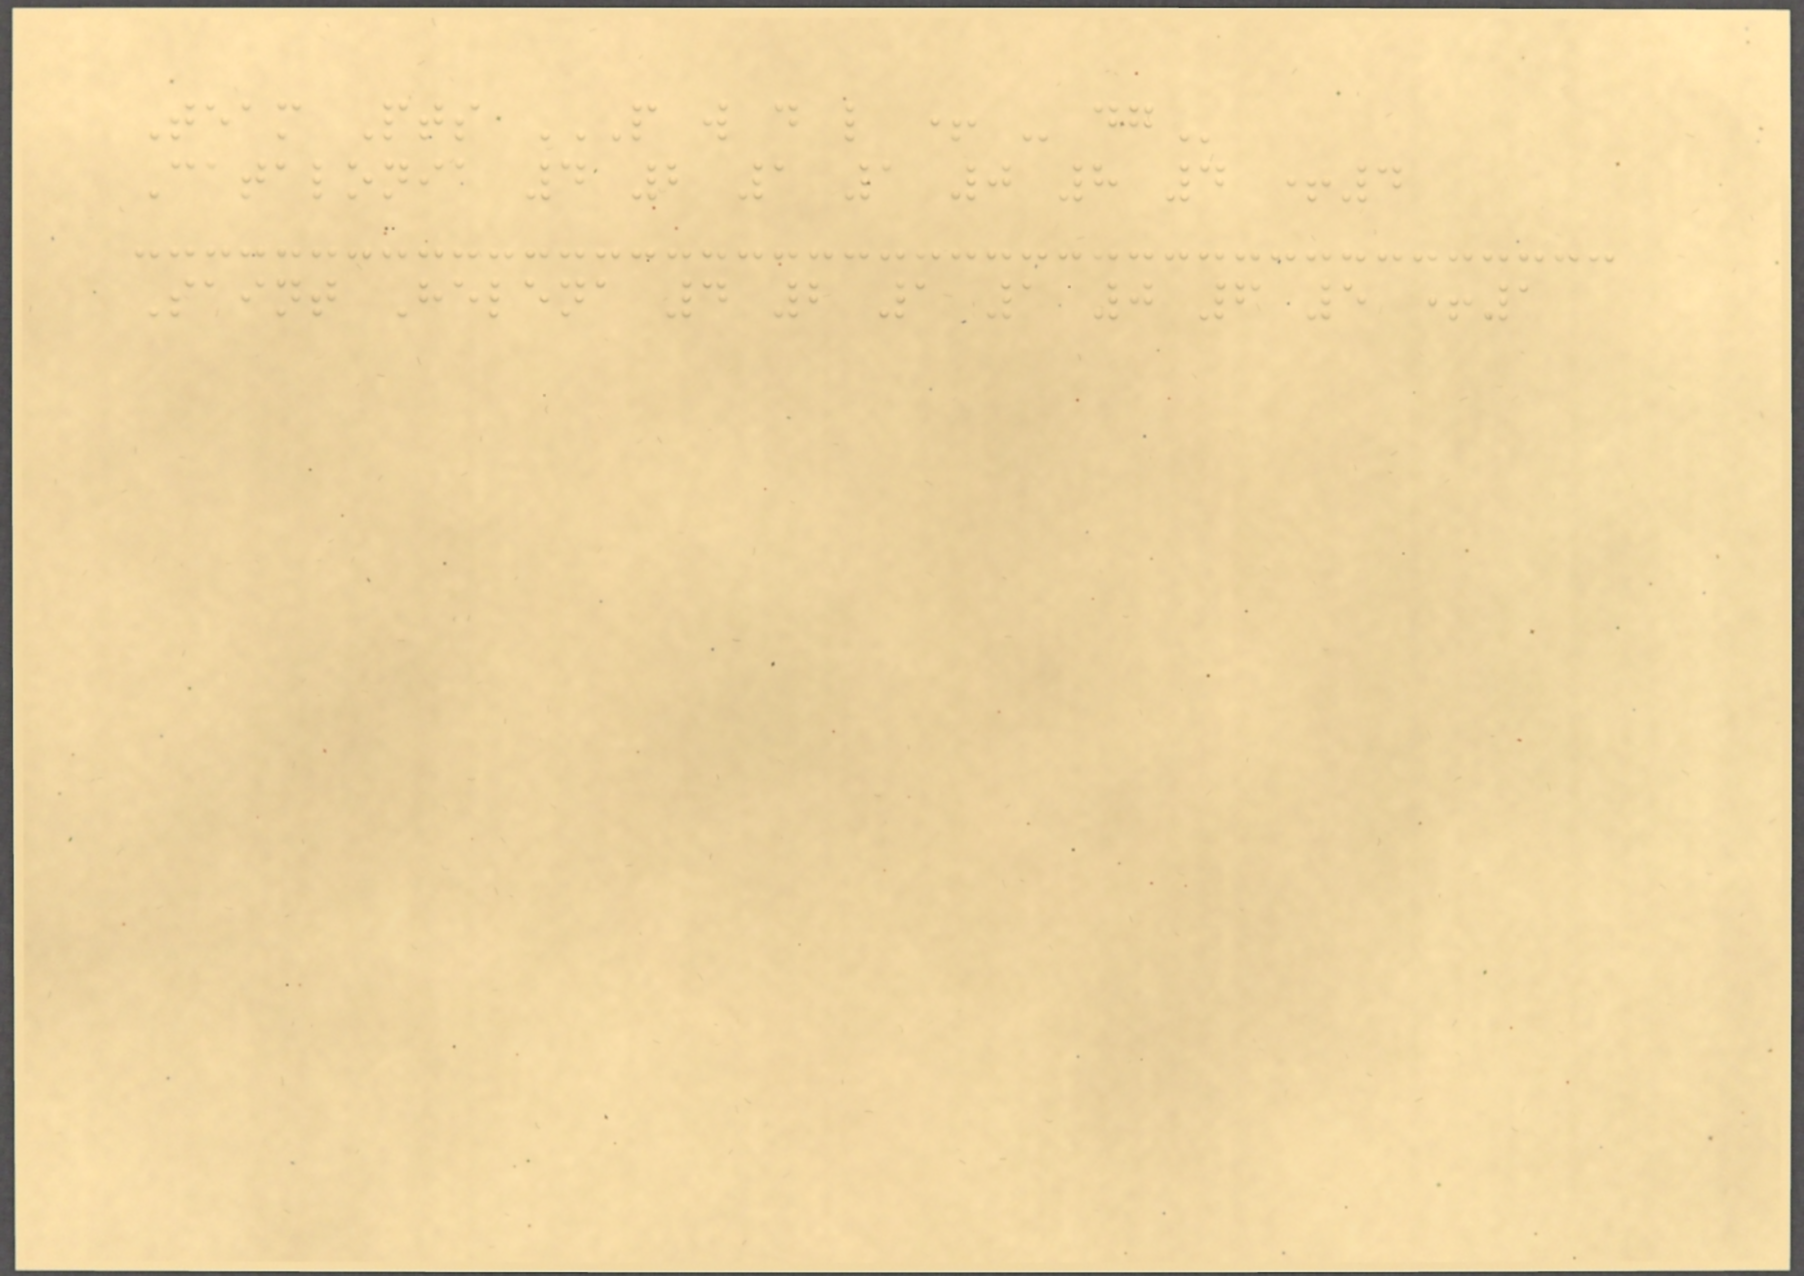Team Pts P W D L + - DG
Catalonia 4 2 1 1 0 8 4 +4
Saint Helena 4 2 1 1 0 6 5 +1
